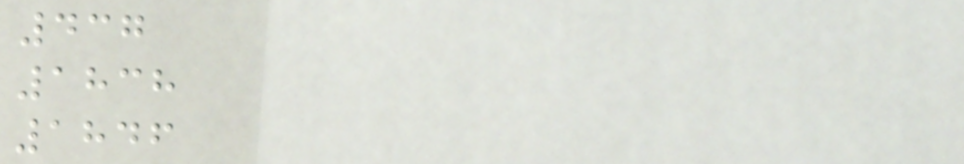437
1838
1846
